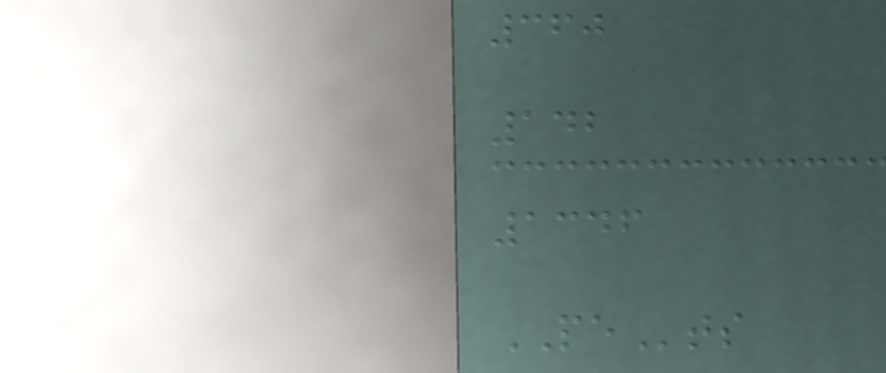360
142
1346
PEts
